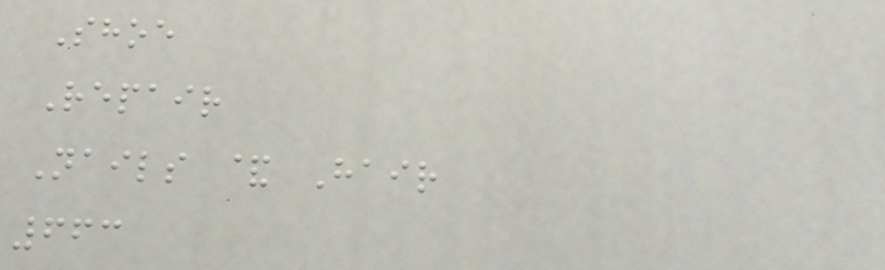Shoe
Repair
Nails & Hair
663
